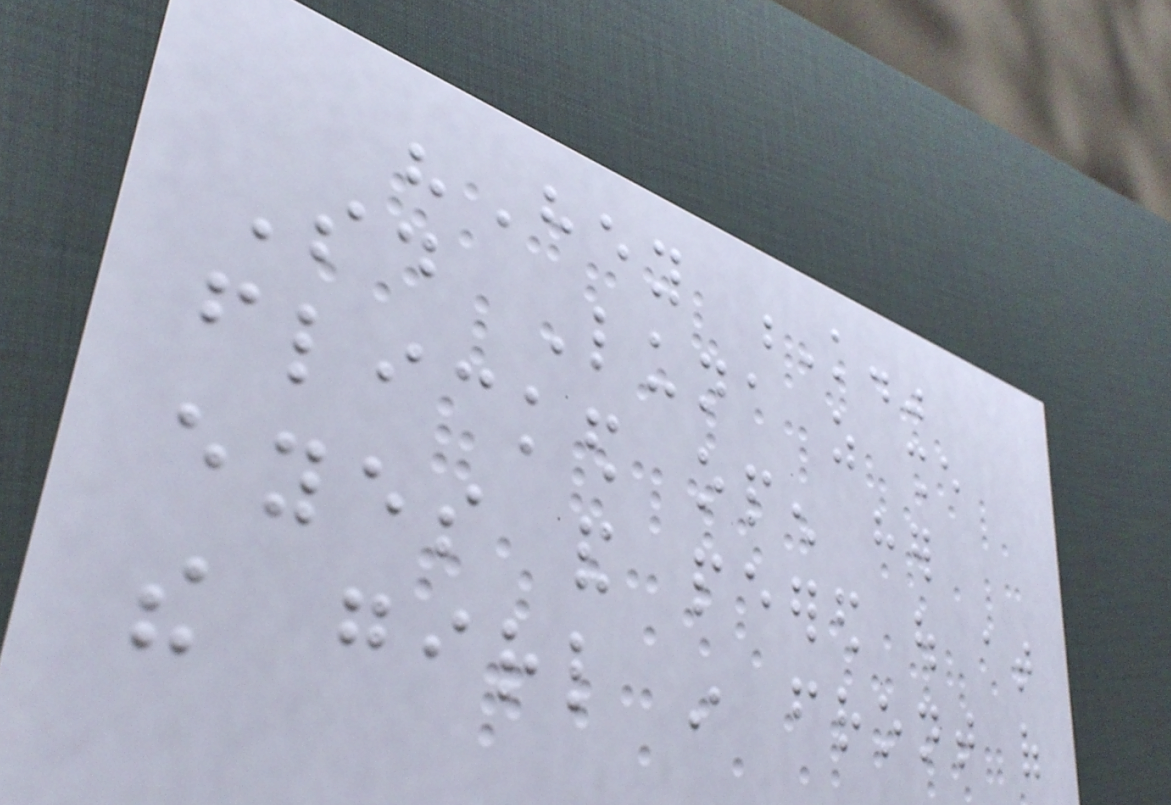"Hey K."
Said Luna as she
flicked open her
eyes and peered out at
the girl in front of
